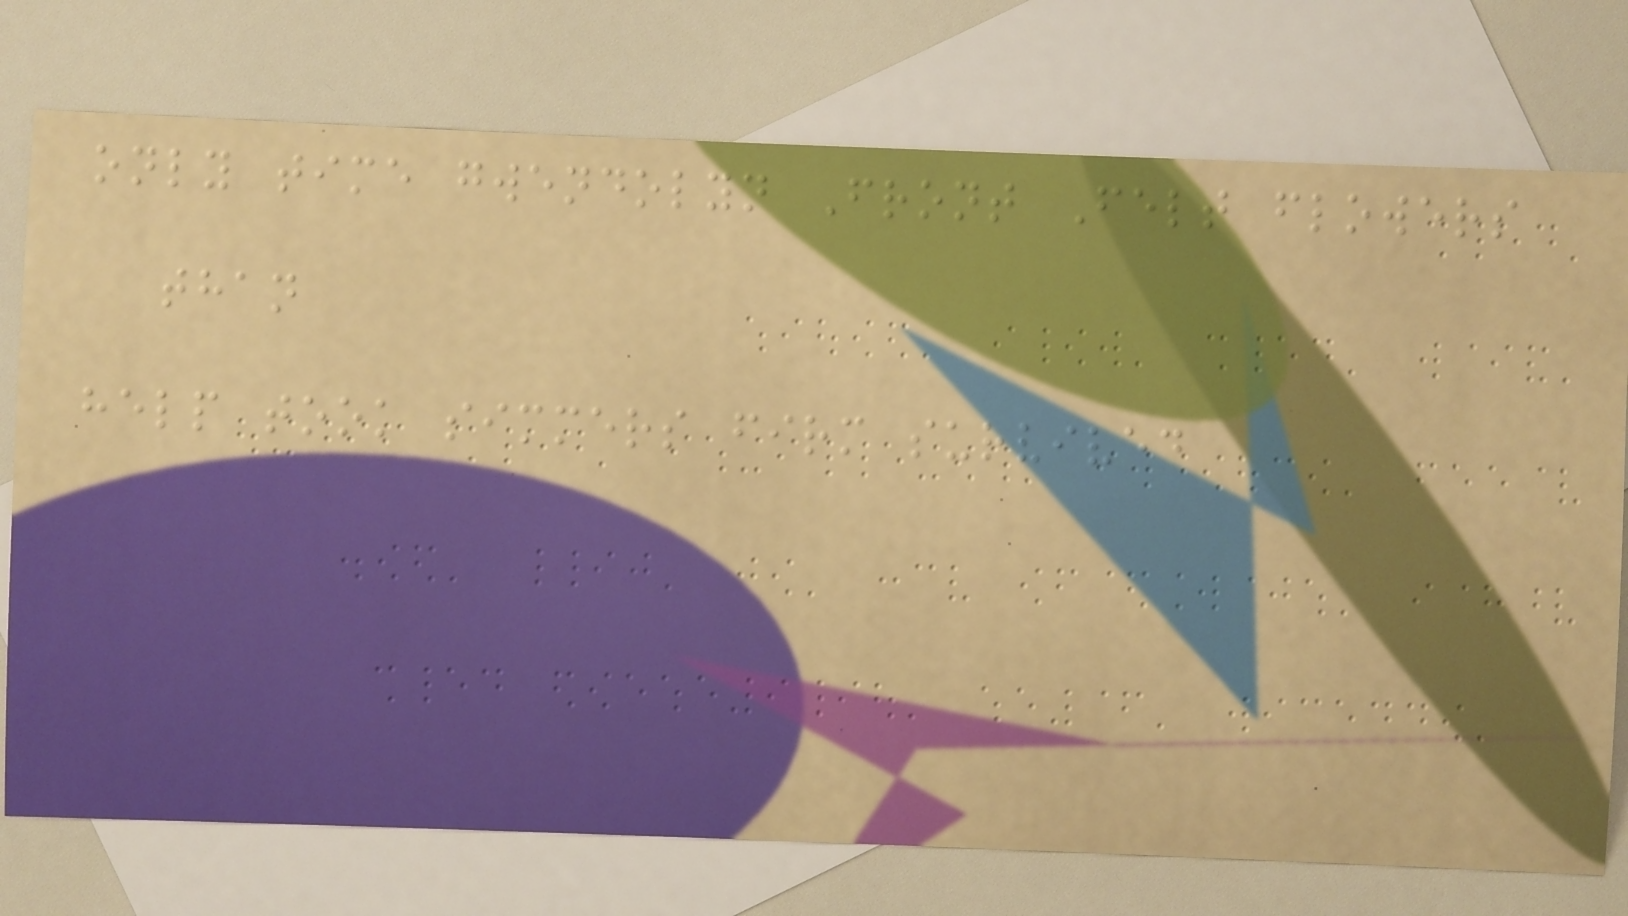only time gwendolyn Front Felt flowers
than
help took simmers firm survived
